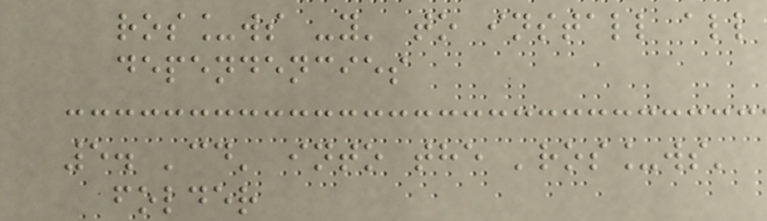ros_ws -y' to install all
dependencies
5. 'cd' into the 'ros_ws'
folder
